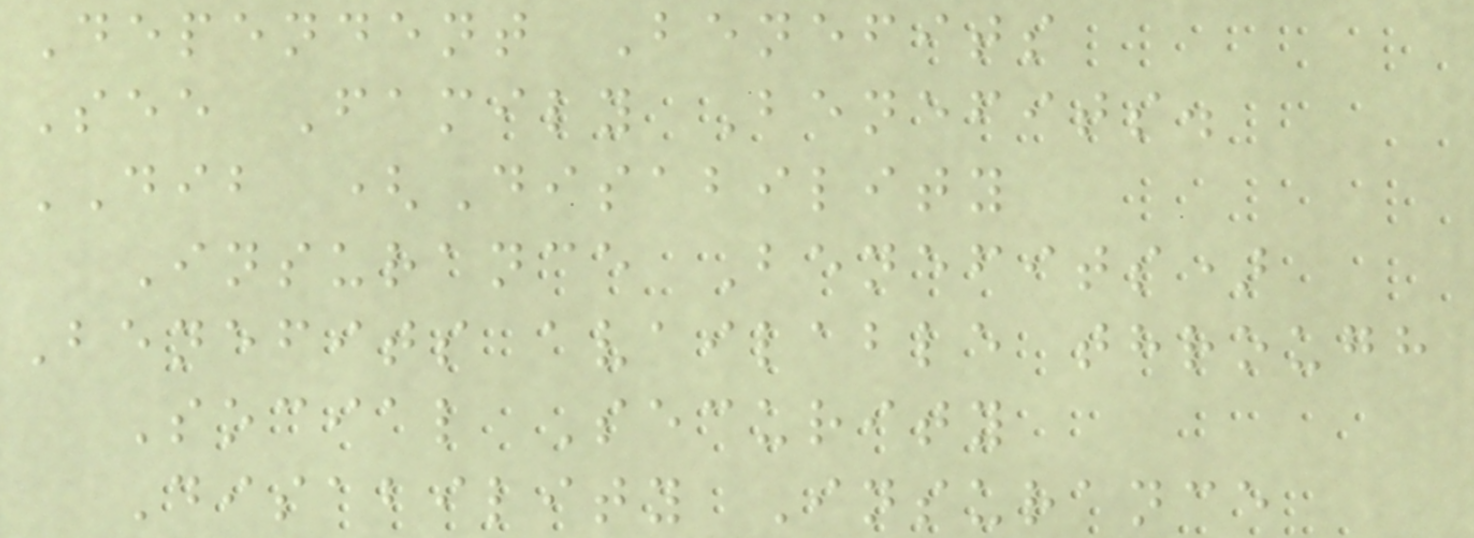Dependent Benefits
See Family Benefits.
DIB (Disability
Insurance Benefits)
Benefits available through
Social Security
Disability Insurance
